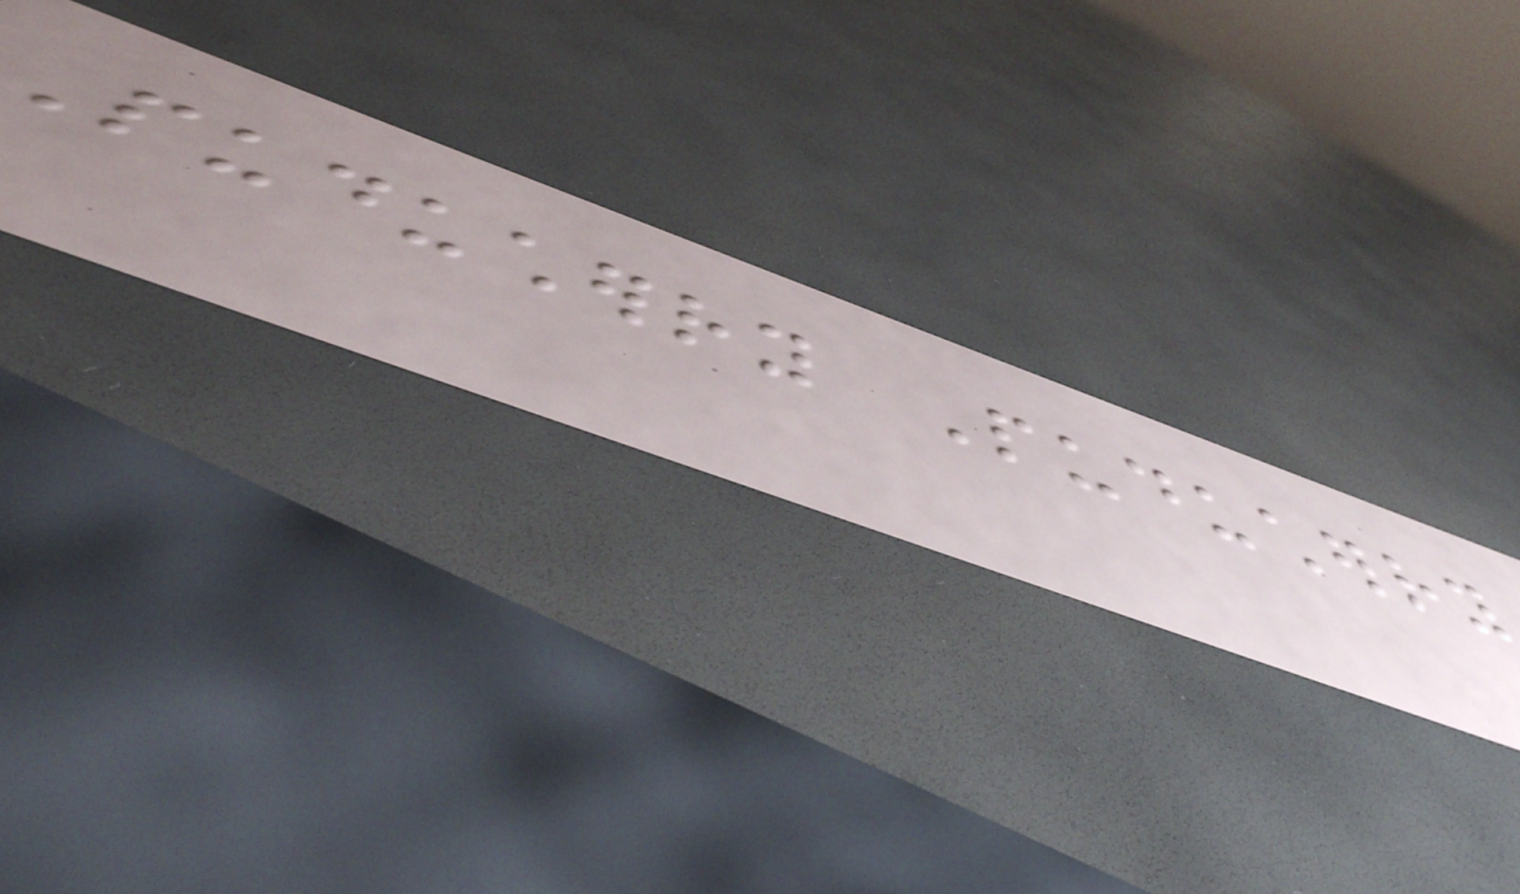Puducherry Puducherry
